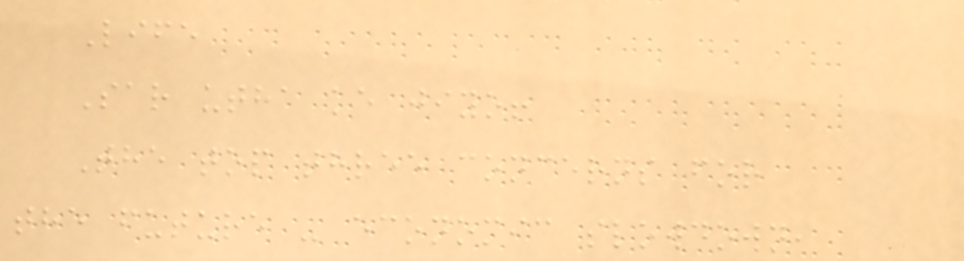Life
Sar utha ke jiyo!
The top three concerns for
the future - economic slowdown,
